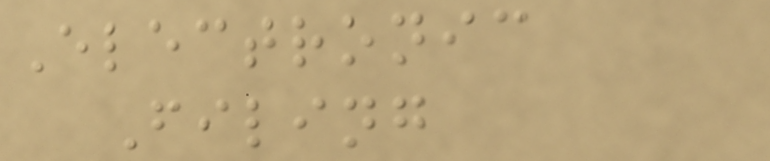Electronic
Filing
